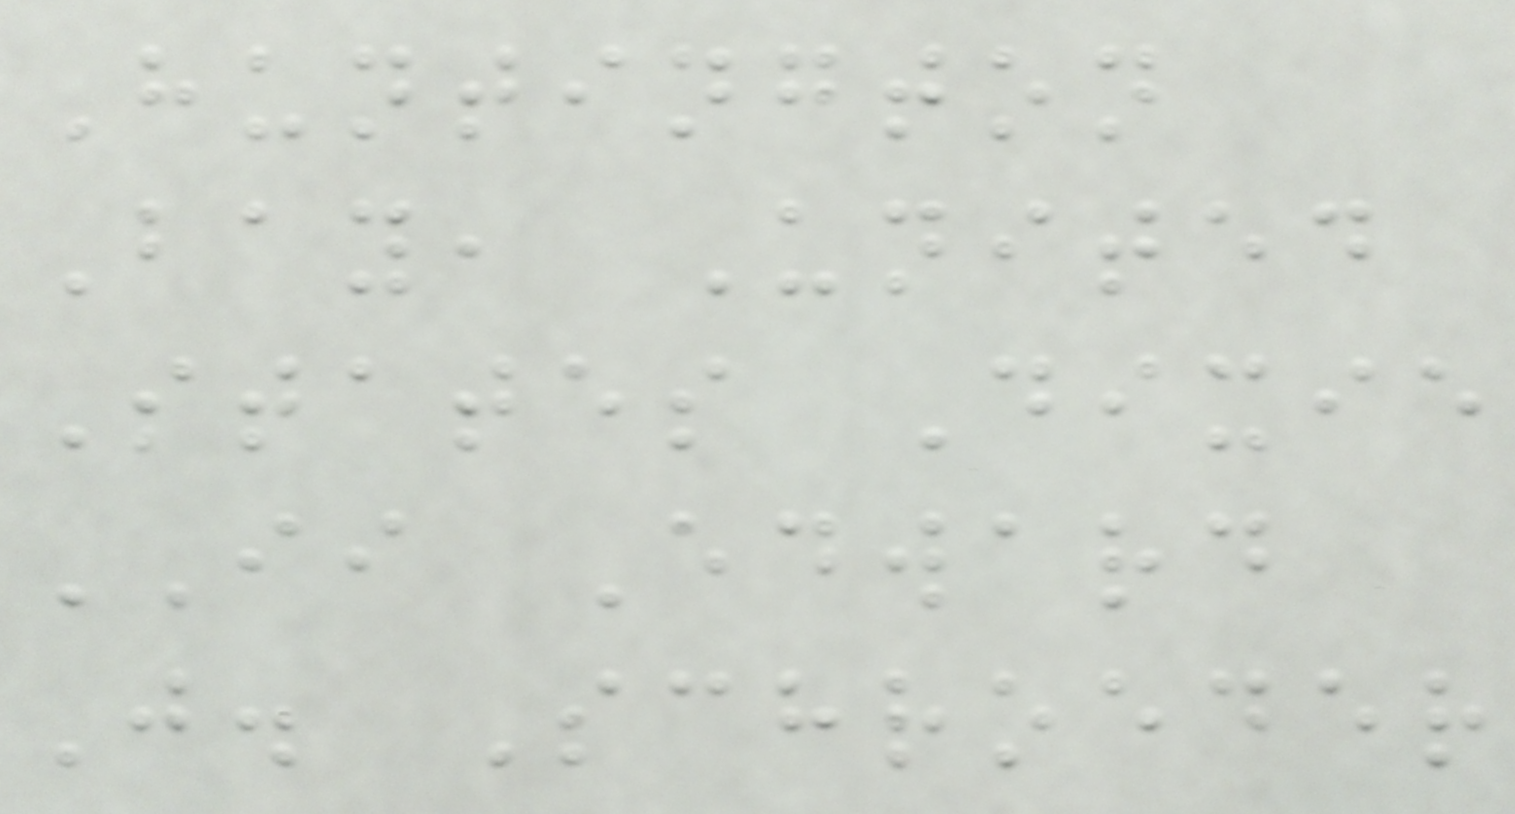Huntington
Bay, United
States Dixie
II Edward
J. Schroeder
